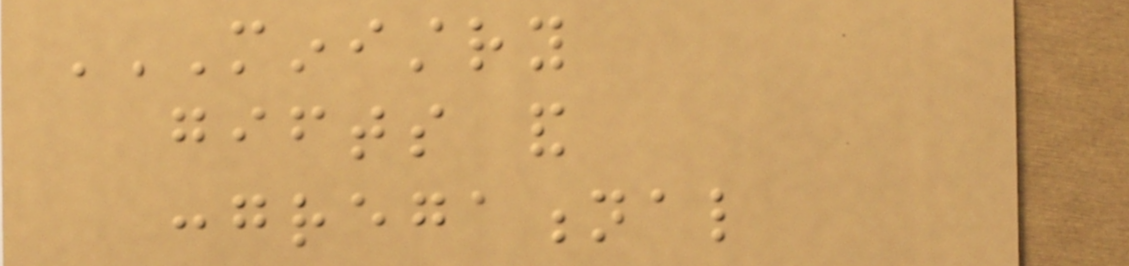MINISTRY
GIFTS AND
CONGREGATIONAL
